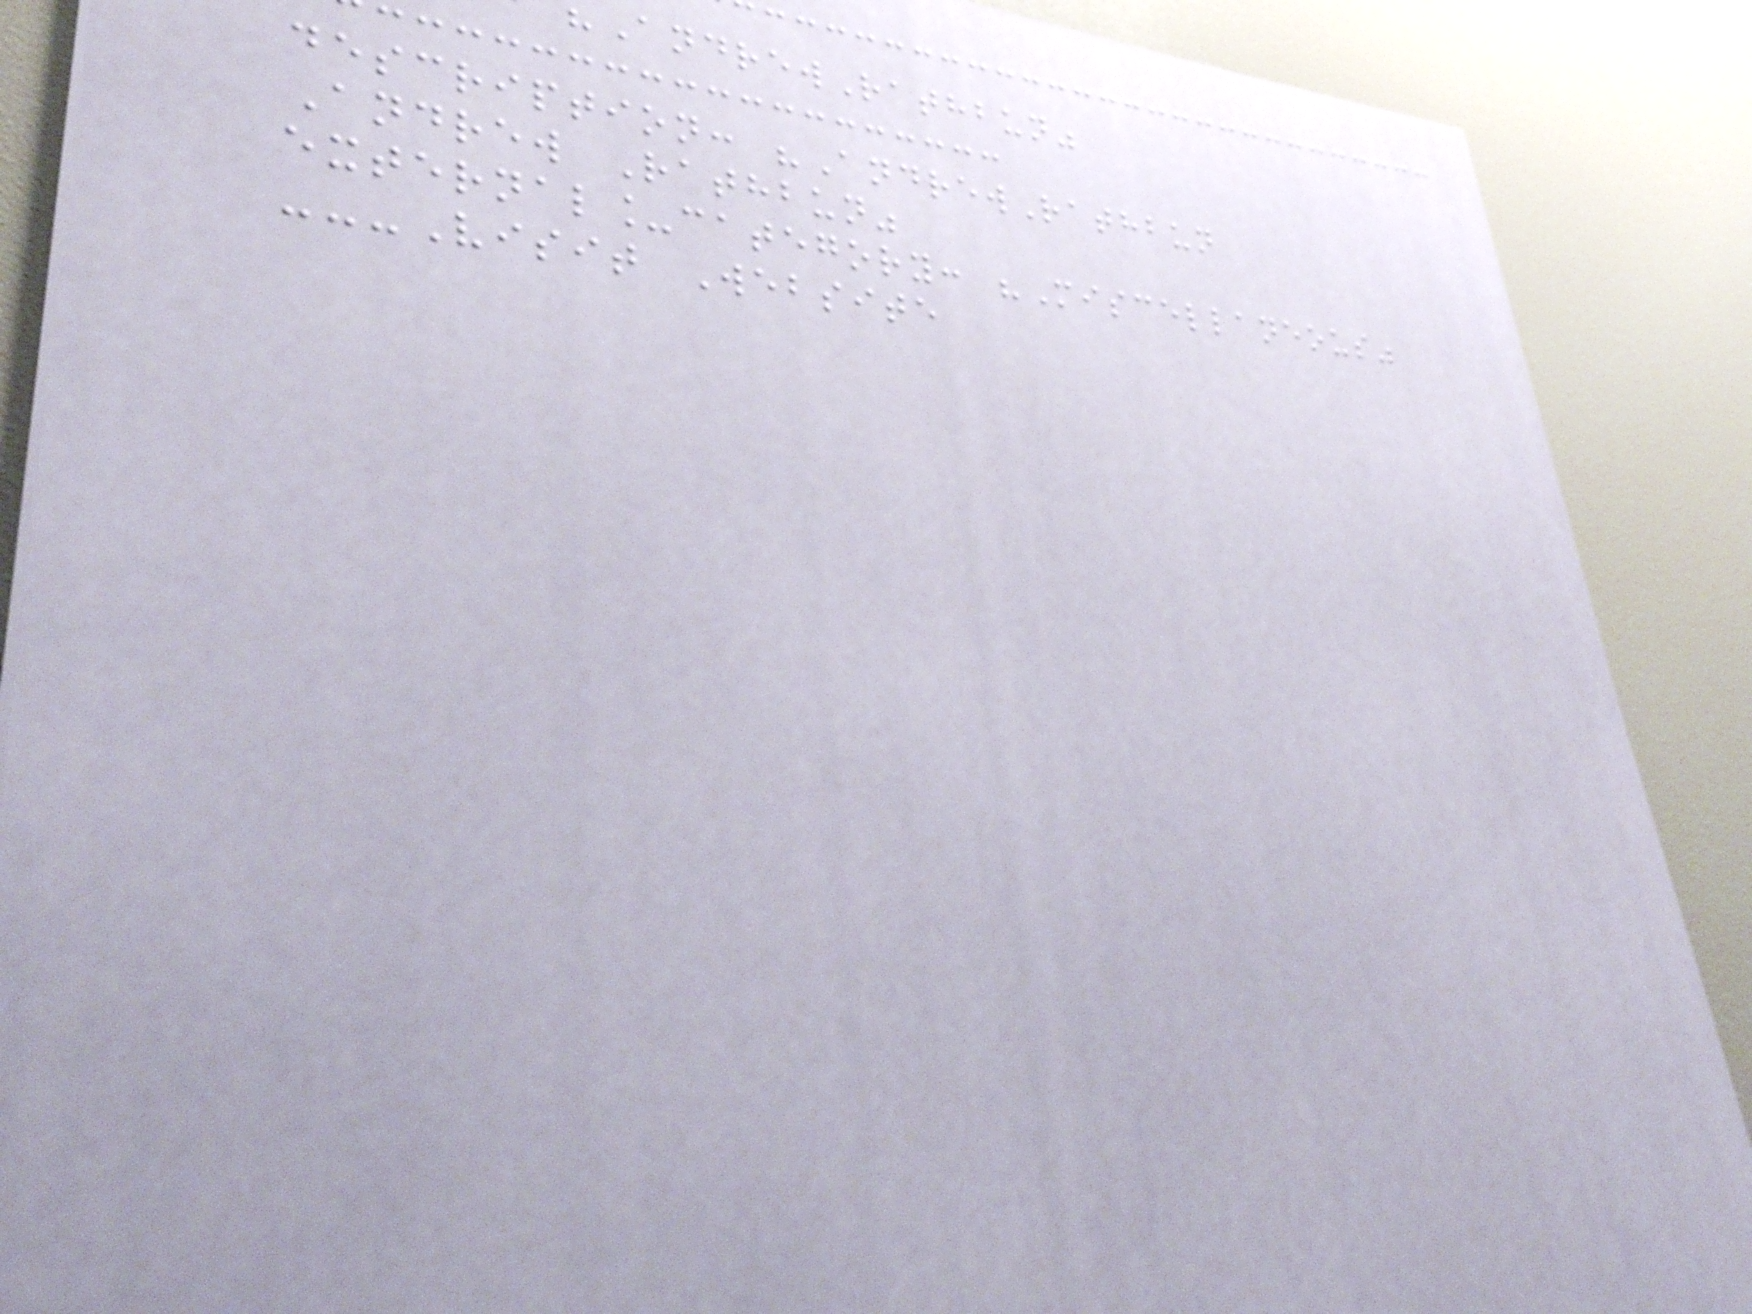AndrewRathbun"
description: "AndrewRathbun
Andrew Rathbun"
external_category: "Miscellaneous"
---Visit Website
